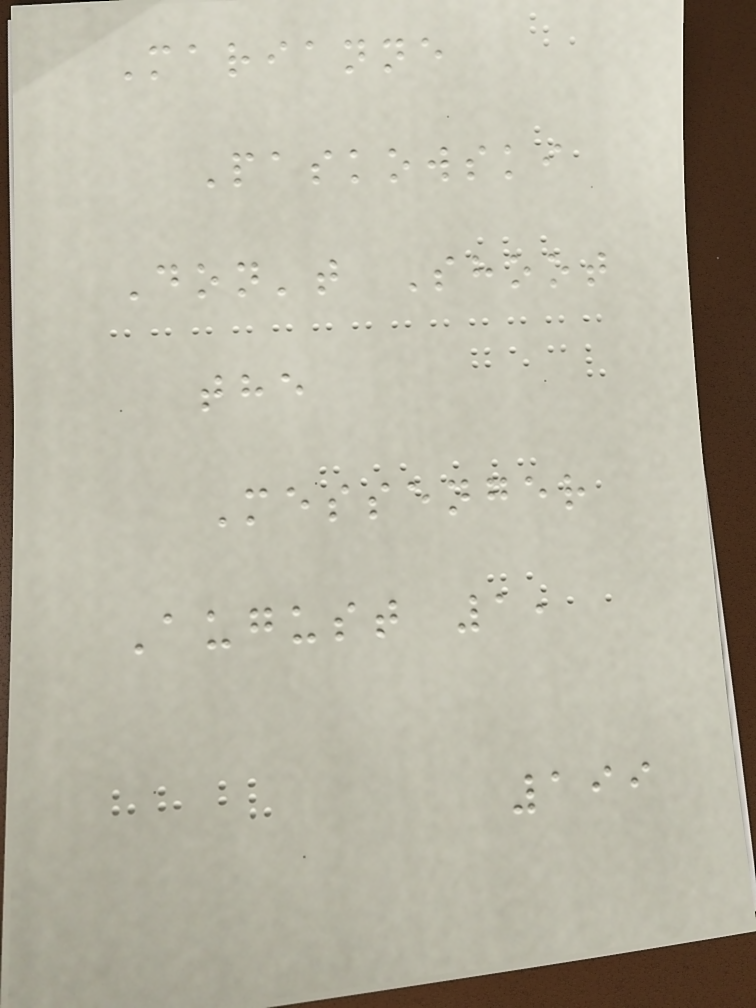Marianne
Paskowski
Don't Shoot
the
Messenger
August 1,
199
